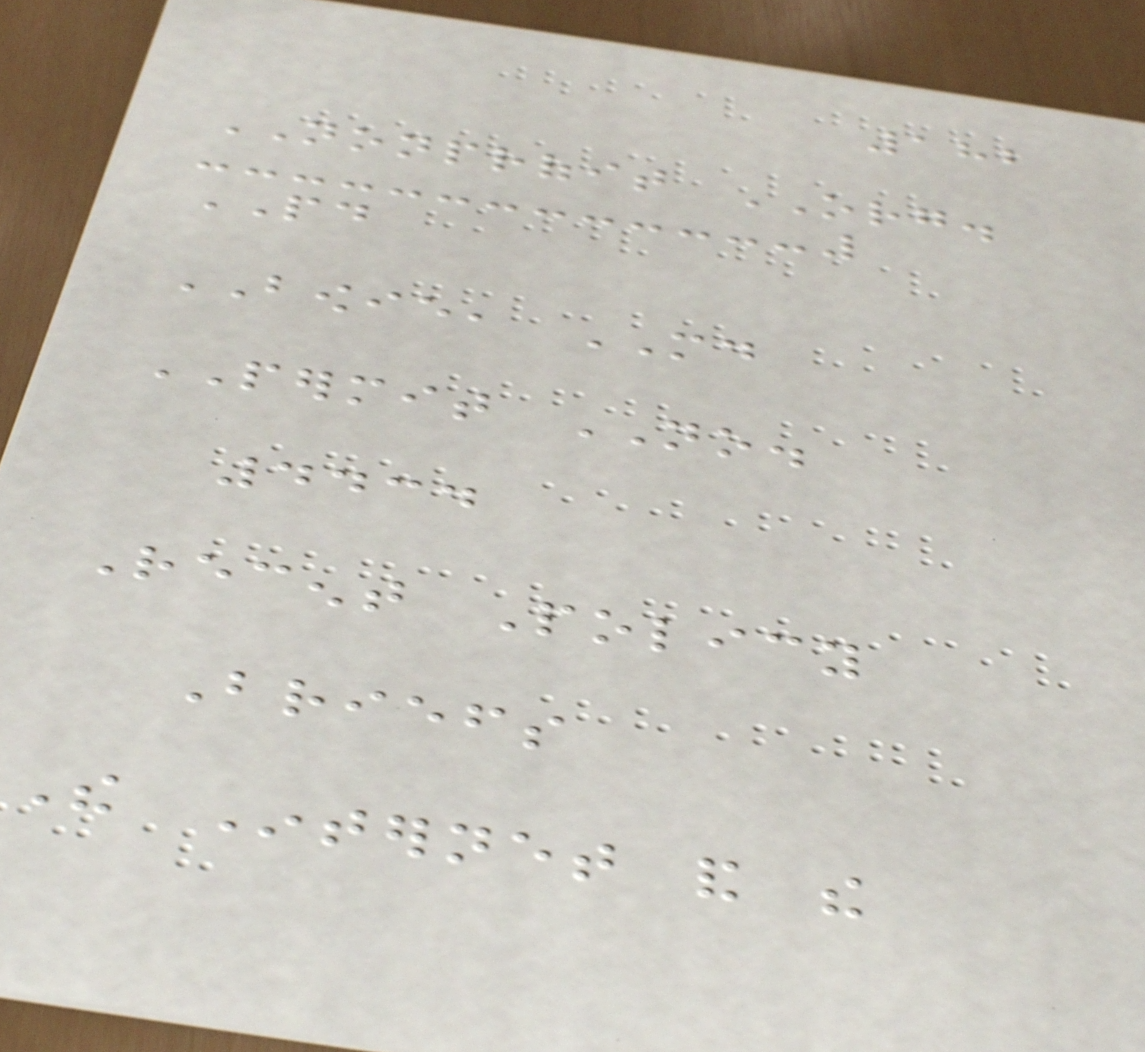182
NONPROFIT ORG.
PAID
BOWIE, MD
PERMIT NO.
4434
Recent Policy
Briefs
The Internet and the
